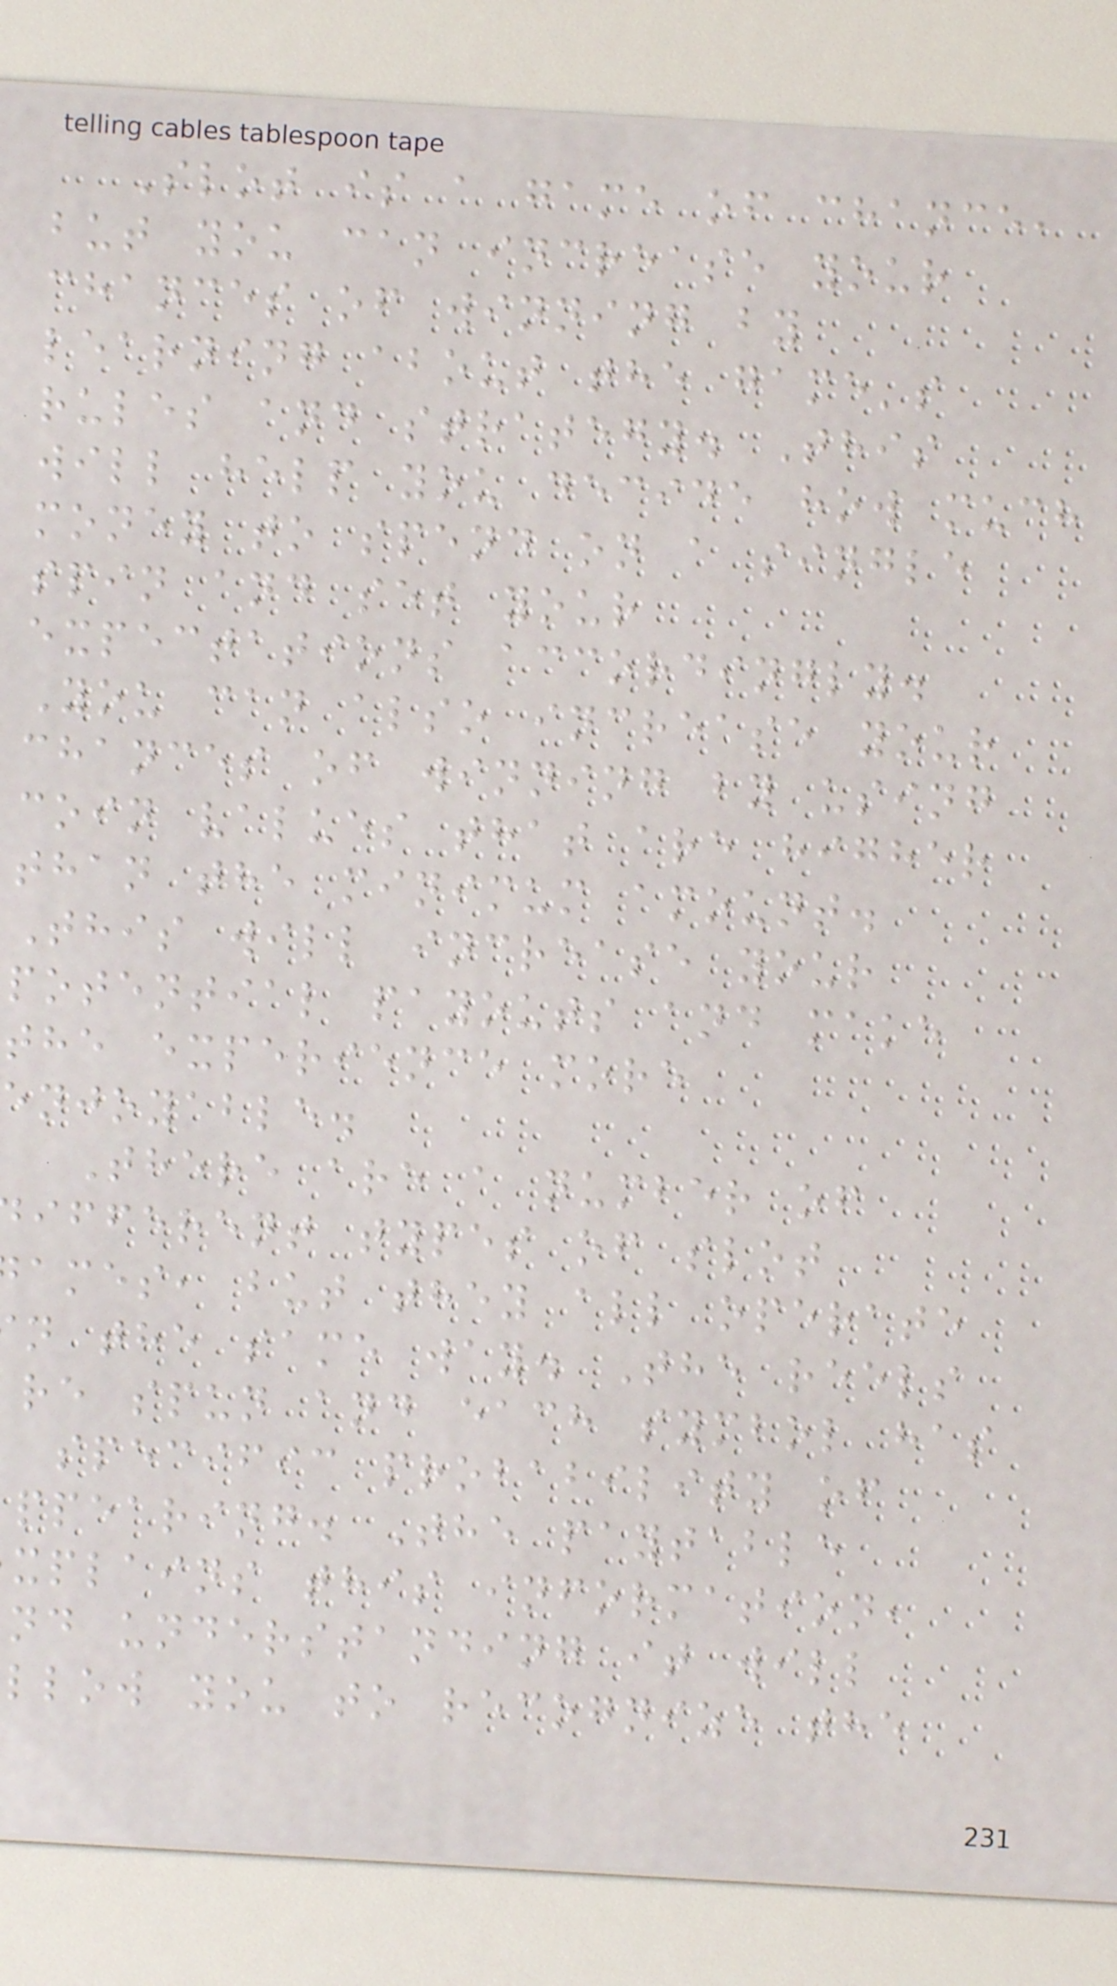Slot is a game of chance,
but you can increase your
chances of winning by
learning about the game's
rules and strategy. This
will help you decide how much
money to spend on a single
spin and set your
expectations accordingly.
You can also increase your
chances of winning by using
coin values that are higher
than the minimum amount.
This will increase your
potential payouts and make
the experience more
enjoyable.
There are a number of
ifferent types of slot
ames, but they all operate
n the same way. The reels
re spun and each symbol has
specific probability of
ppearing. The paytable
xplains this information,
nd understanding it will
llow you to recognize the
